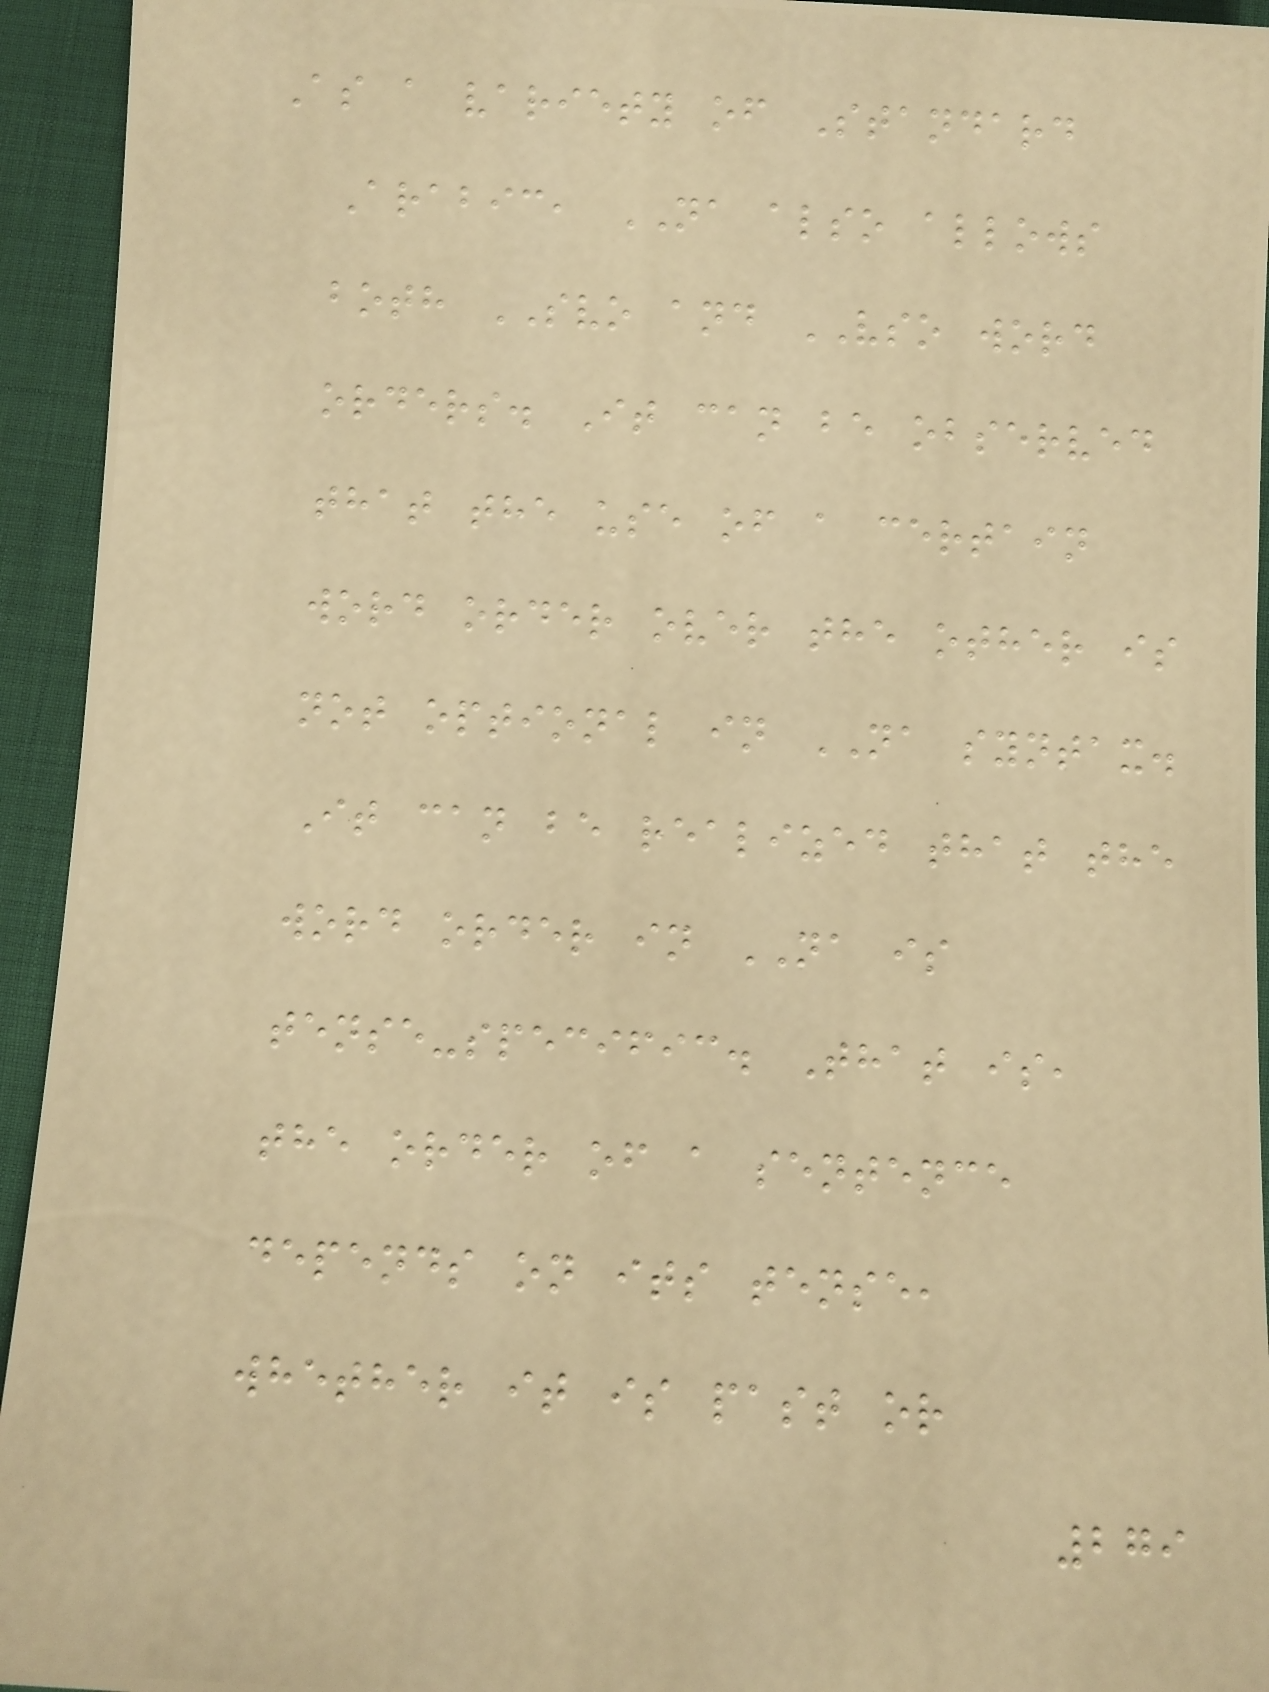As a variety of Standard
Arabic, NA also allows
both SVO and VSO word
orders. It can be observed
that the use of a certain
word order over the other is
not optional in NA syntax.
It can be realized that the
word order in NA is
tense-specific. That is,
the order of a sentence
depends on its tense,
whether it is past or
279
